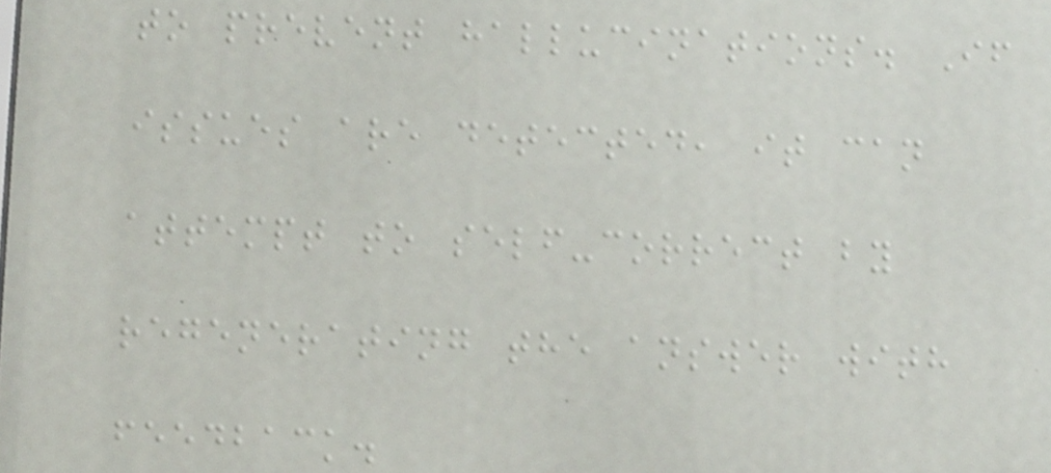to prevent hallucinations. If
issues are detected, it can
attempt to self-correct by
regenerating the answer with
feedback.
